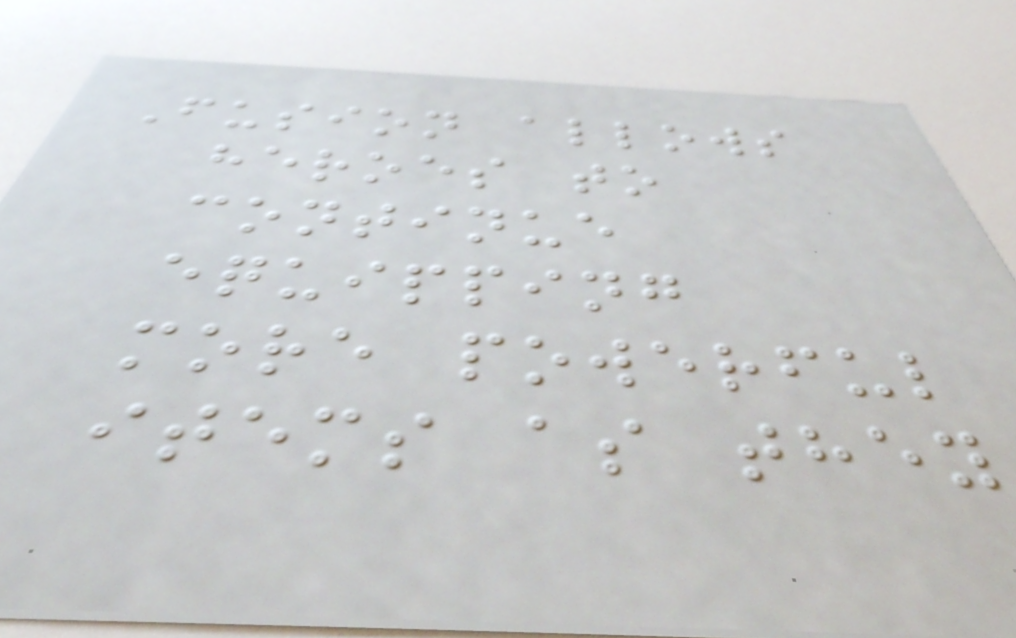Fusion allows
heroes to
continue
equipping
more powerful
items as they
